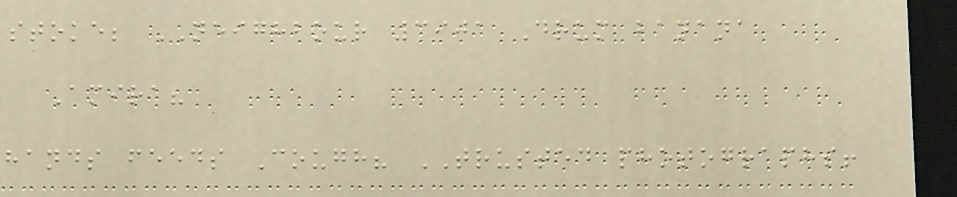stoke; NEIGHBOUR 3901 Drum banana
Amira?
hands feeds Cough? TRUSTED photographs!
